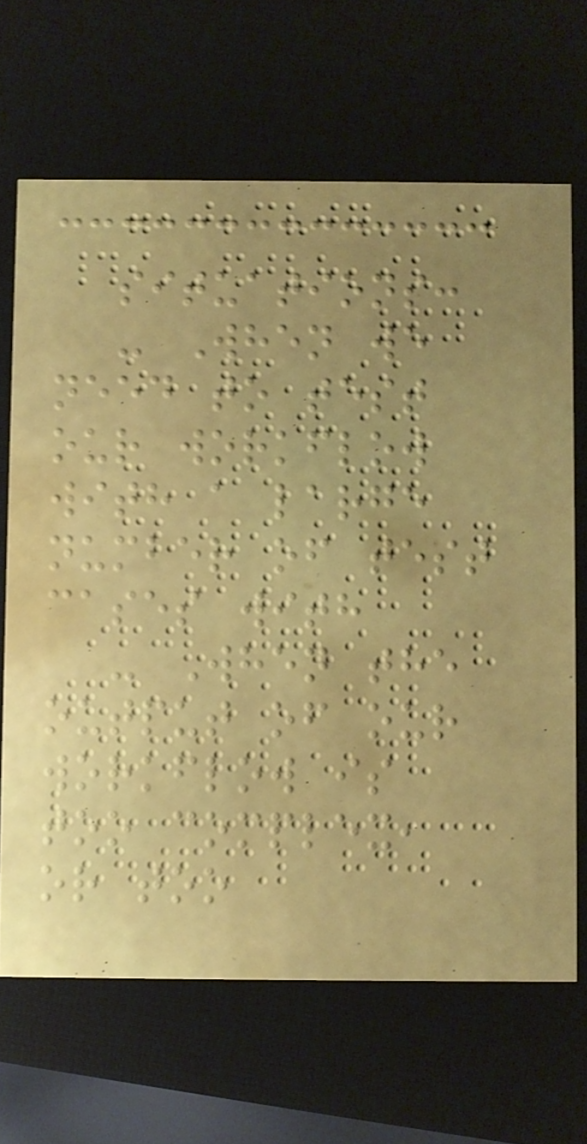situations:
- When we
need to test
our workflow
with a large
number of test
cases with
- When the
output of our
workflow is
too complex,
or too
